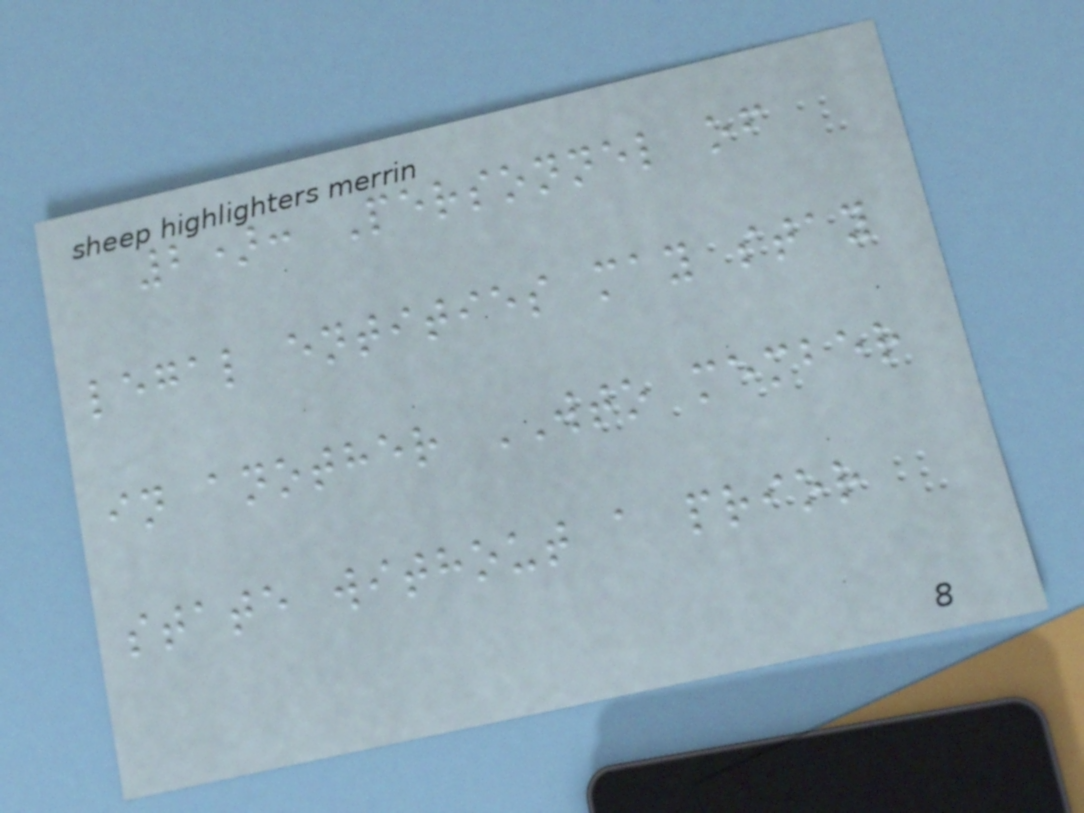2): Personnel of
legal entities may stay
in another WTO member
state without a prior
